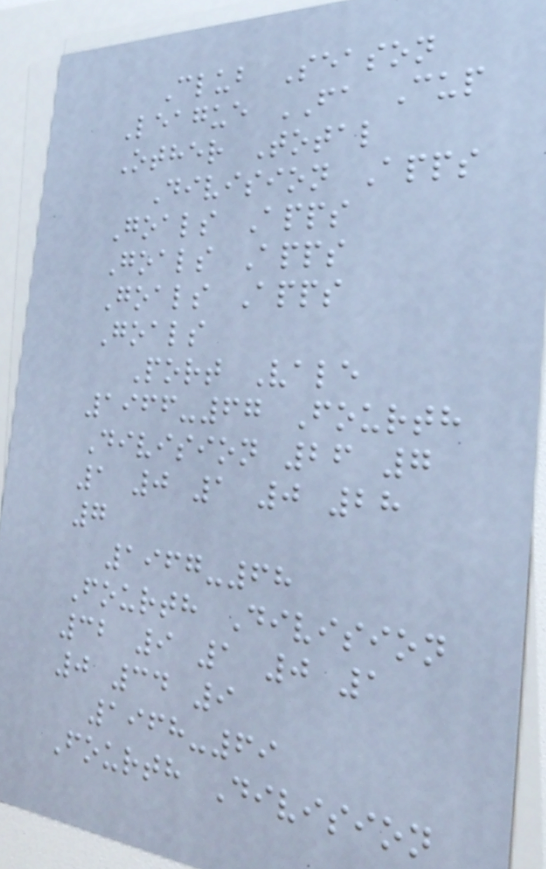Club Season
League FA Cup
Other Total
Division Apps
Goals Apps
Goals Apps
Goals Apps
Goals
Port Vale
1966-67 Fourth
Division 26 7
1 0 1 0 28
7
1967-68
Fourth Division
32 9 1 0 1
0 34 9
1968-69
Fourth Division
